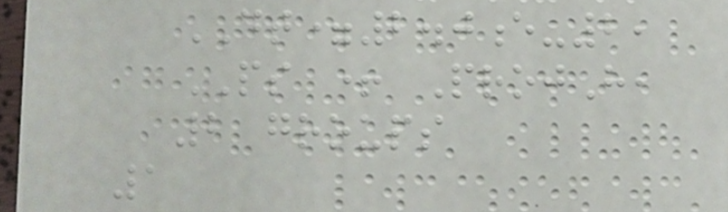DT=2.0e-2,
PS + ProjH,
2 groups
1
